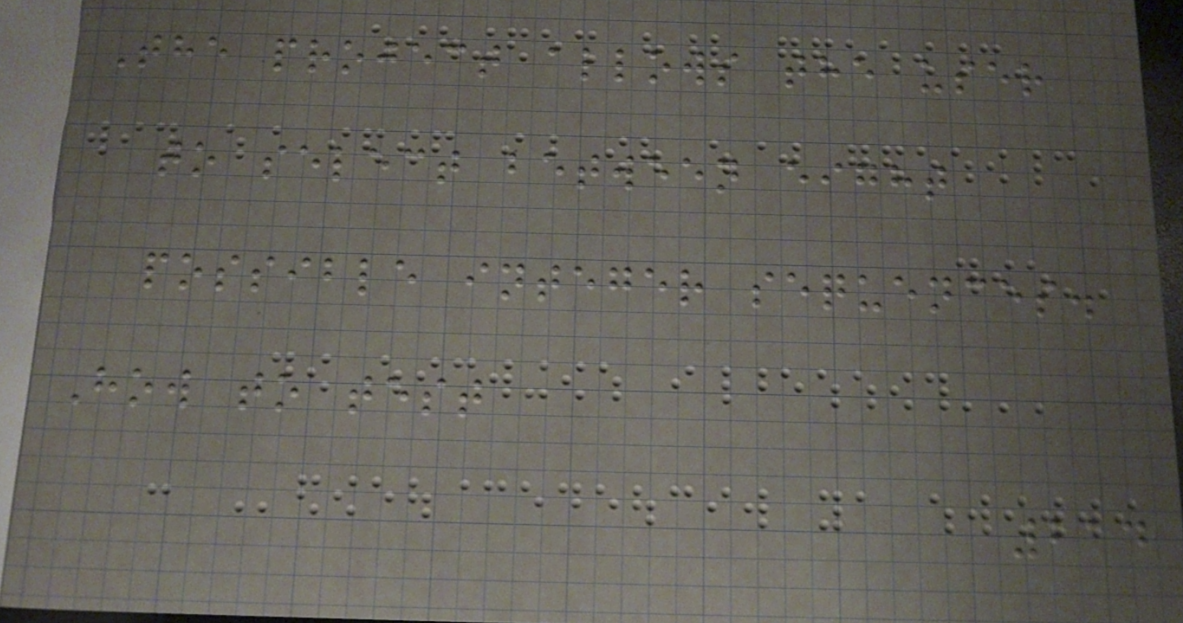The project allows the user
to select between eight
possible integer sequences.
How to test
214
